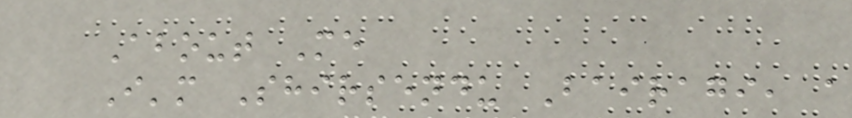About Me
I'm Shirsendu Bairagi, a
